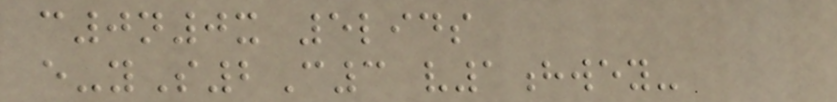c0n0x 5lids
e-yS2C3 v1hwey-
